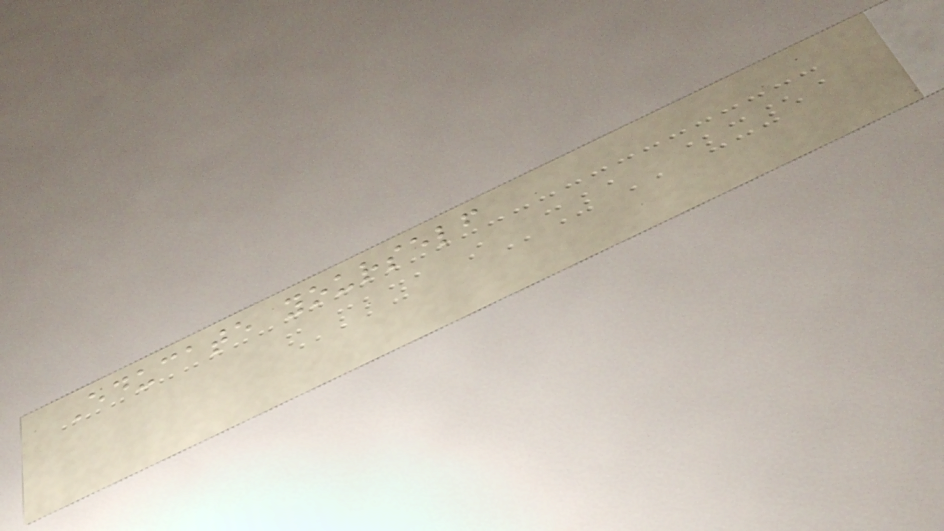Educate yourself
